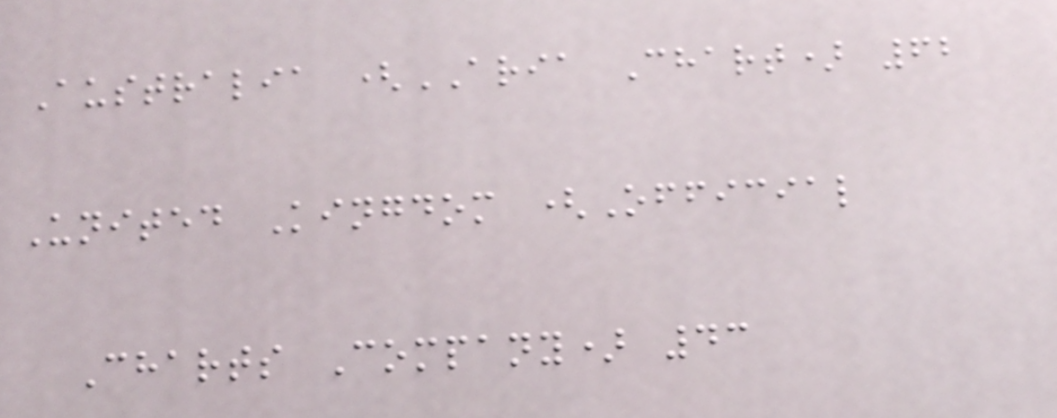Australia (ARIA Chart) 62
United Kingdom (Official
Charts Company) 43
